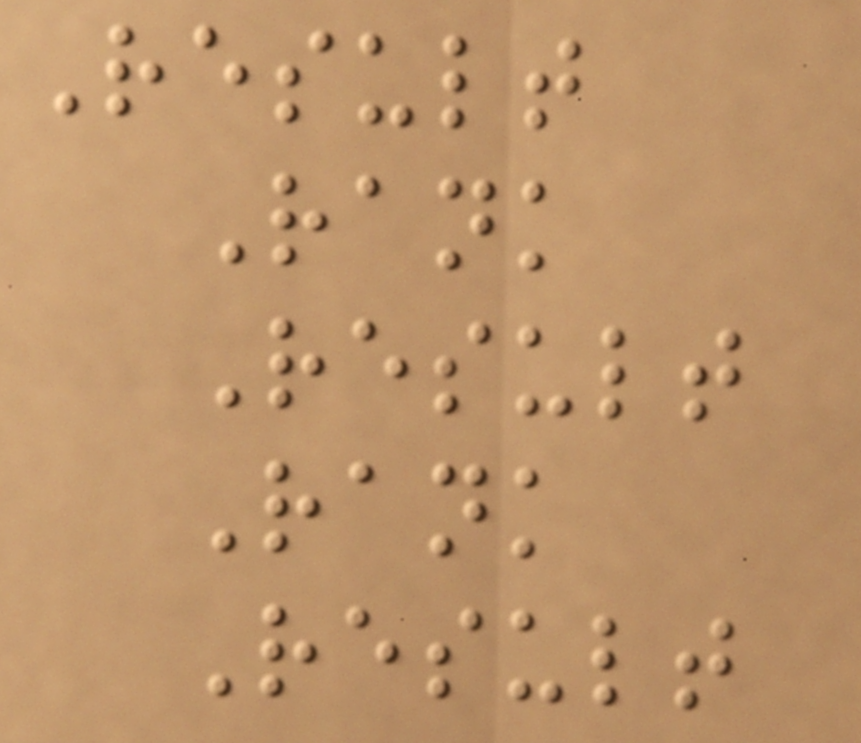Result
Rank
Result
Rank
Result
